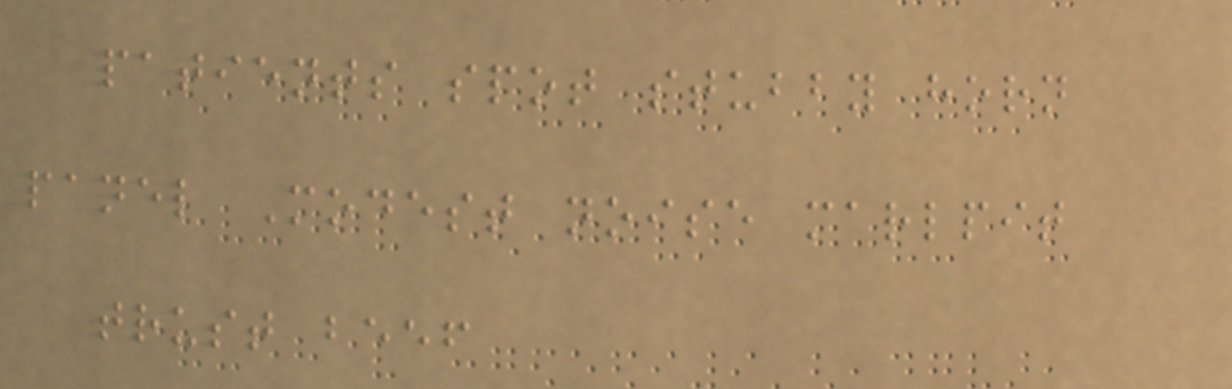patients spot stubby horn
panel Modest noise marlpit
trust beef
